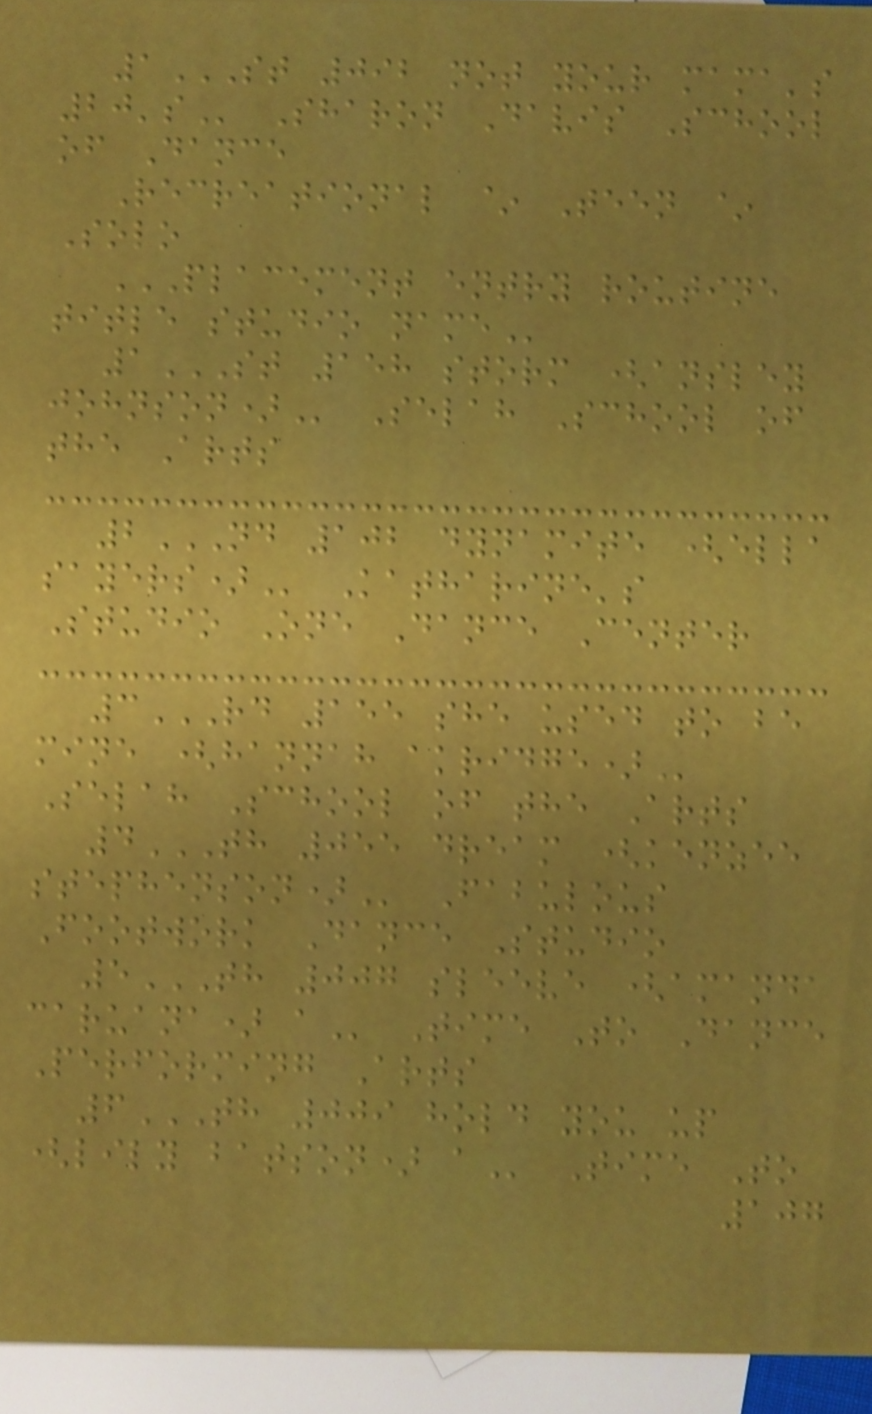1ST 092 NOT YOUR MAMA'S
20'S Sharon Davis School
of Dance
Recreational ~ Teen ~
Solo
PLACEMENT ENTRY ROUTINE
TITLE STUDIO NAME
1ST 158 STORM (ANSLEY
JOHNSON) Selah School of
the Arts
2ND 102 DYNAMITE (ELLA
SAYERS) Katharine's
Studio One Dance Center
3RD 155 SHE USED TO BE
MINE (HANNAH AKRIDGE)
Selah School of the Arts
4TH 055 DREAM (KENZEE
STEPHENSON) Fabulous
Footwork Dance Studio
5TH 007 SLEEVE (AMANDA
CARUANA) A Time To Dance
Performing Arts
6TH 009 HOLD YOU UP
(LILY BATSON) A Time To
107
